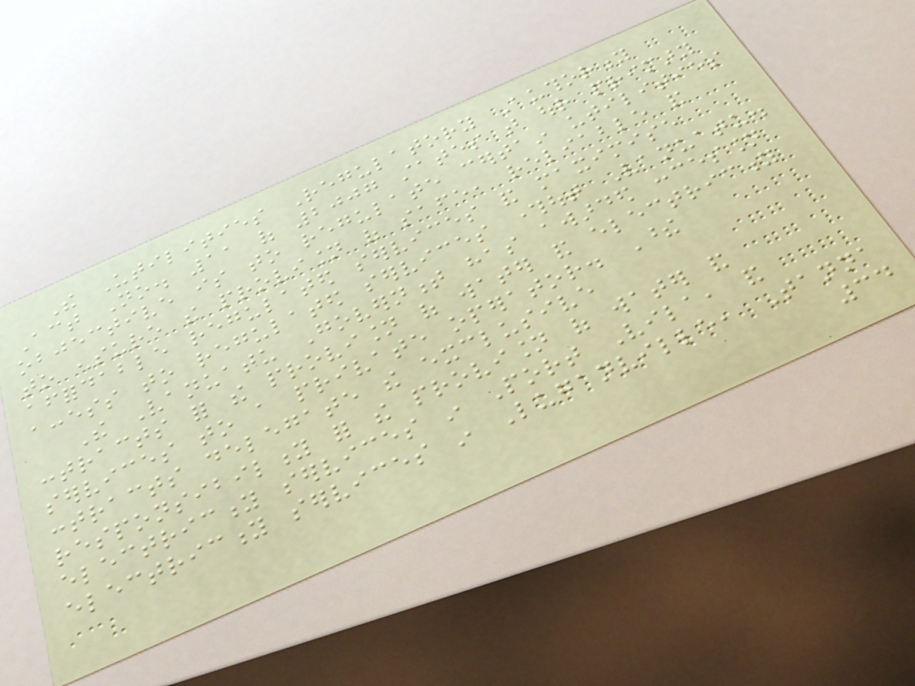The Utilities Regulatory Authority
Act No. 11 of 2007 states that our primary
objective is to regulate certain utilities
to ensure the provision of safe, reliable and
affordable regulated services and maximise
access to regulated services throughout Vanuatu.
The Vanuatu Government has awarded concession
contracts for the provision of water and electricity
services to a private operator. These
contracts delegate the exclusive
responsibility for the provision of water and
electricity services in Port Vila, and
electricity services in Luganville, Tanna
34
